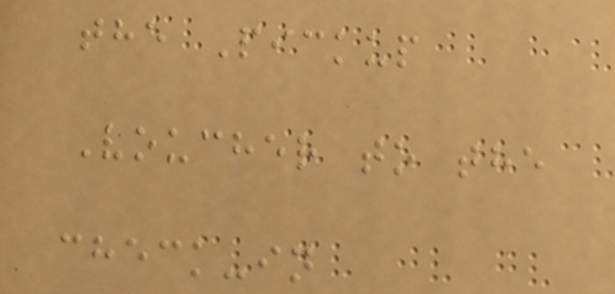the Pickup
Voucher to the
check-in
